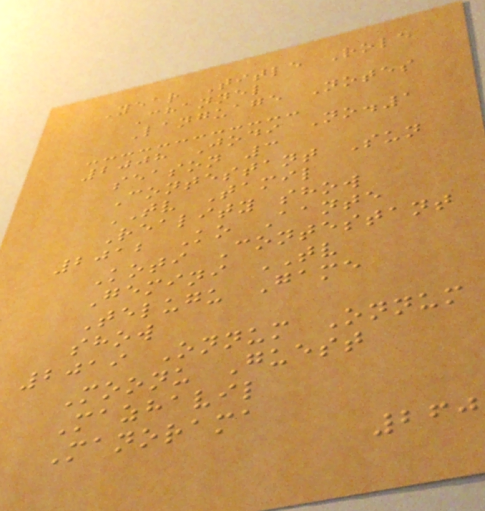Year Title Role
Channel
Language Notes
2008 Jodi No.1
season 3
Contestant Sun
TV Tamil
Reality show
2012 Ko Aante
Koti Contestant
Gemini TV
Telugu Game
show
2019 Onnum Onnum
Moonu Guest
Mazhavil
Manorama
260
